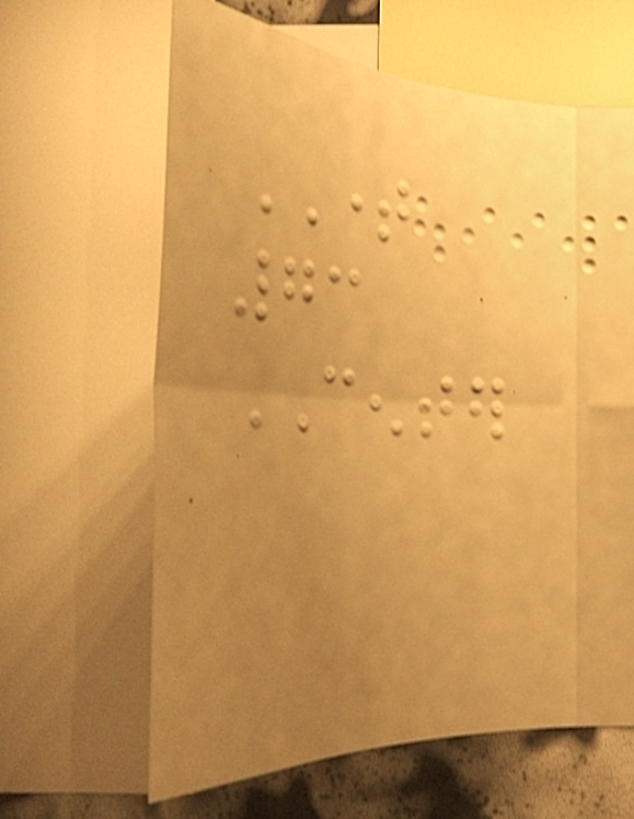TIME
73
CENTER
